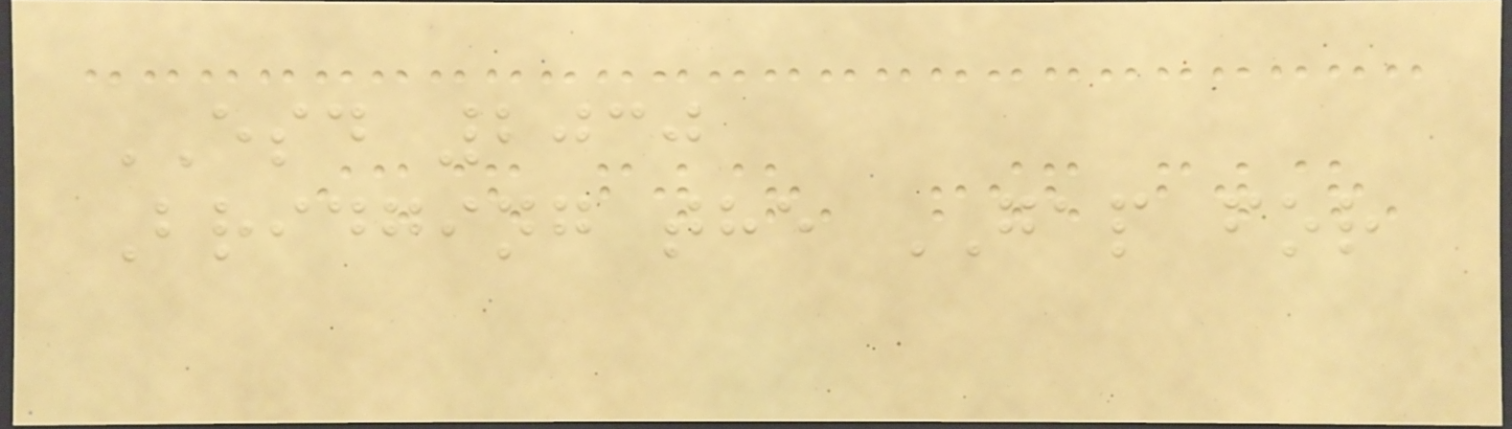ESD 2030
Bridging the GAP for
